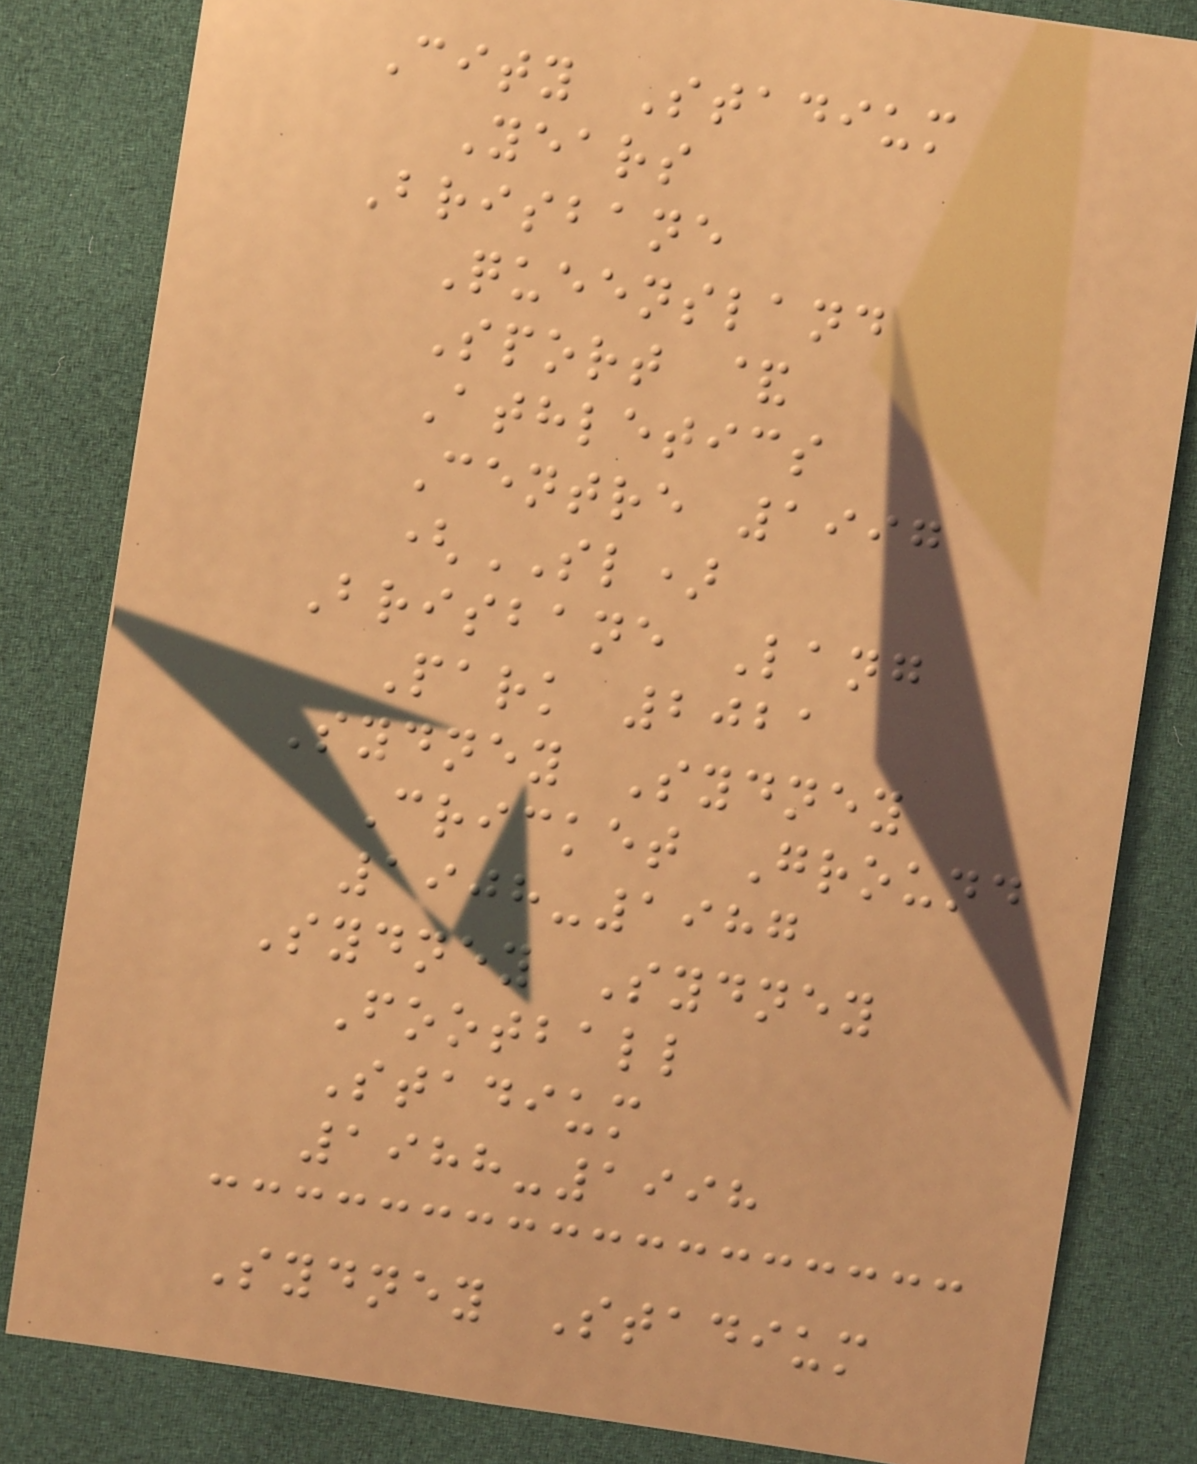City Stadium
Years
Brisbane
Queensland
Sport &
Athletics
Centre 1997
(SL)
Brisbane Lang
Park 2021
Sydney Sydney
Cricket Ground
1908-1987
Sydney Sydney
Football
Stadium
1988-1998
Sydney Stadium
